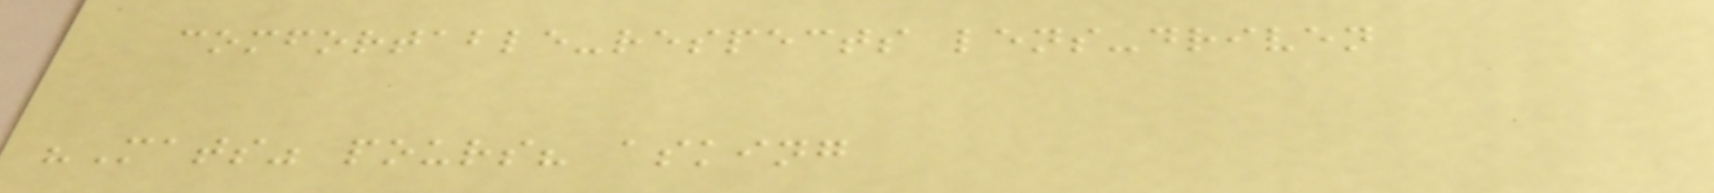comfortable-respects lens-driven
"Mats" pours? asking
